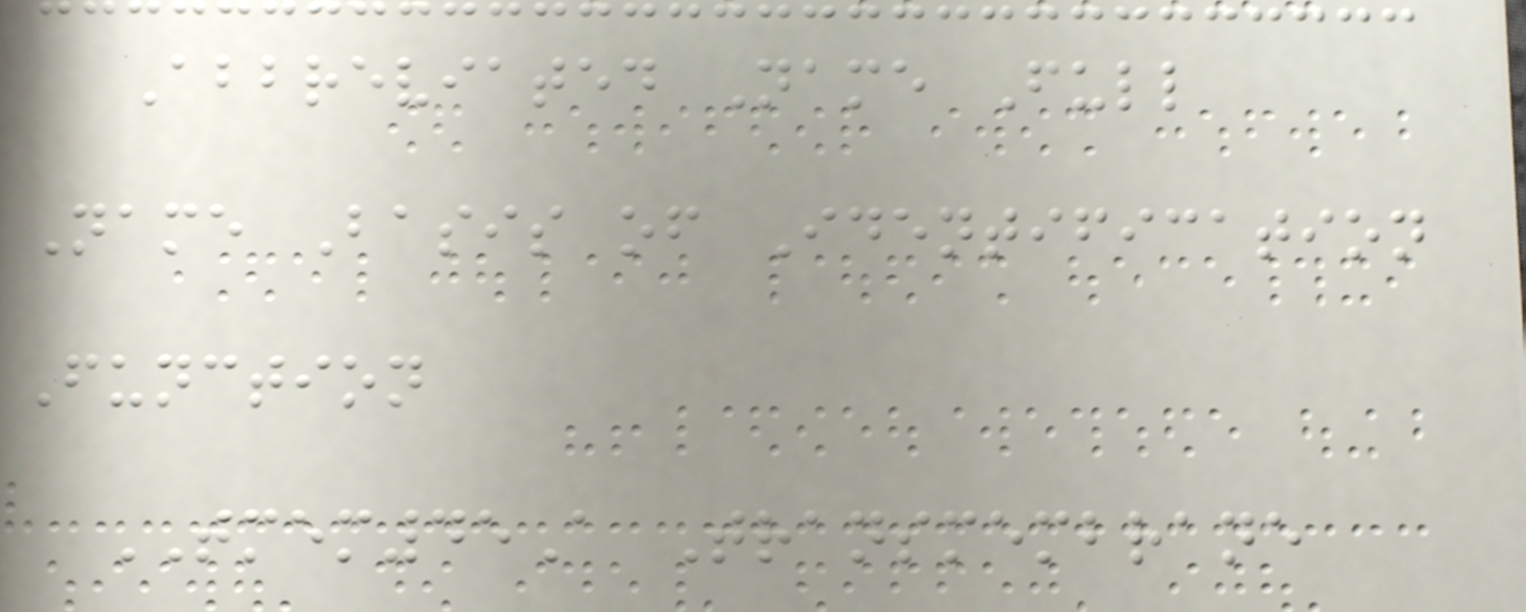Abbreviated Name Full
Name Basis of Identification
Function
TMEM45A Transmembrane
